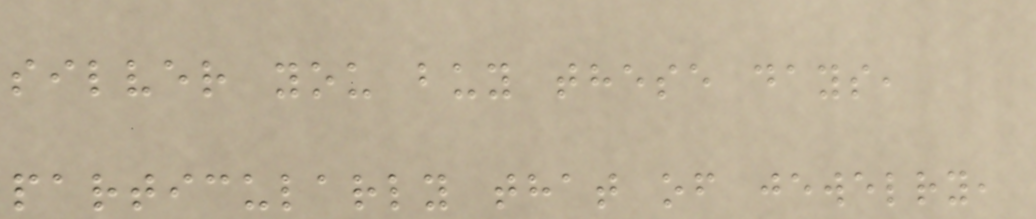silver you buy these days,
particularly that of jewelry,
